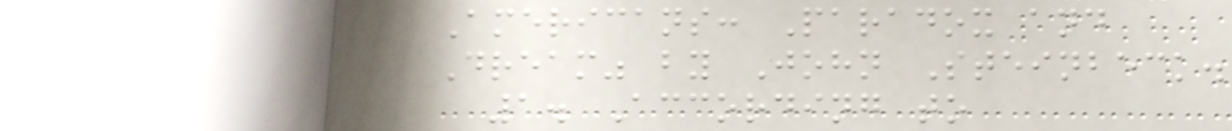Americans: Paradox and
Dream" by John Steinbeck.
1. According to
